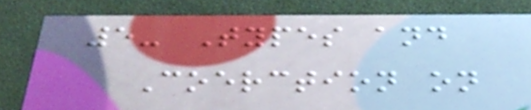5- Types and
Coerction on
